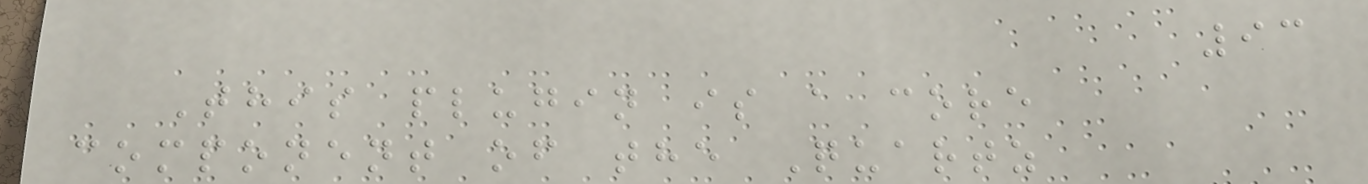93
This plugin is a core
component of the Quartz
